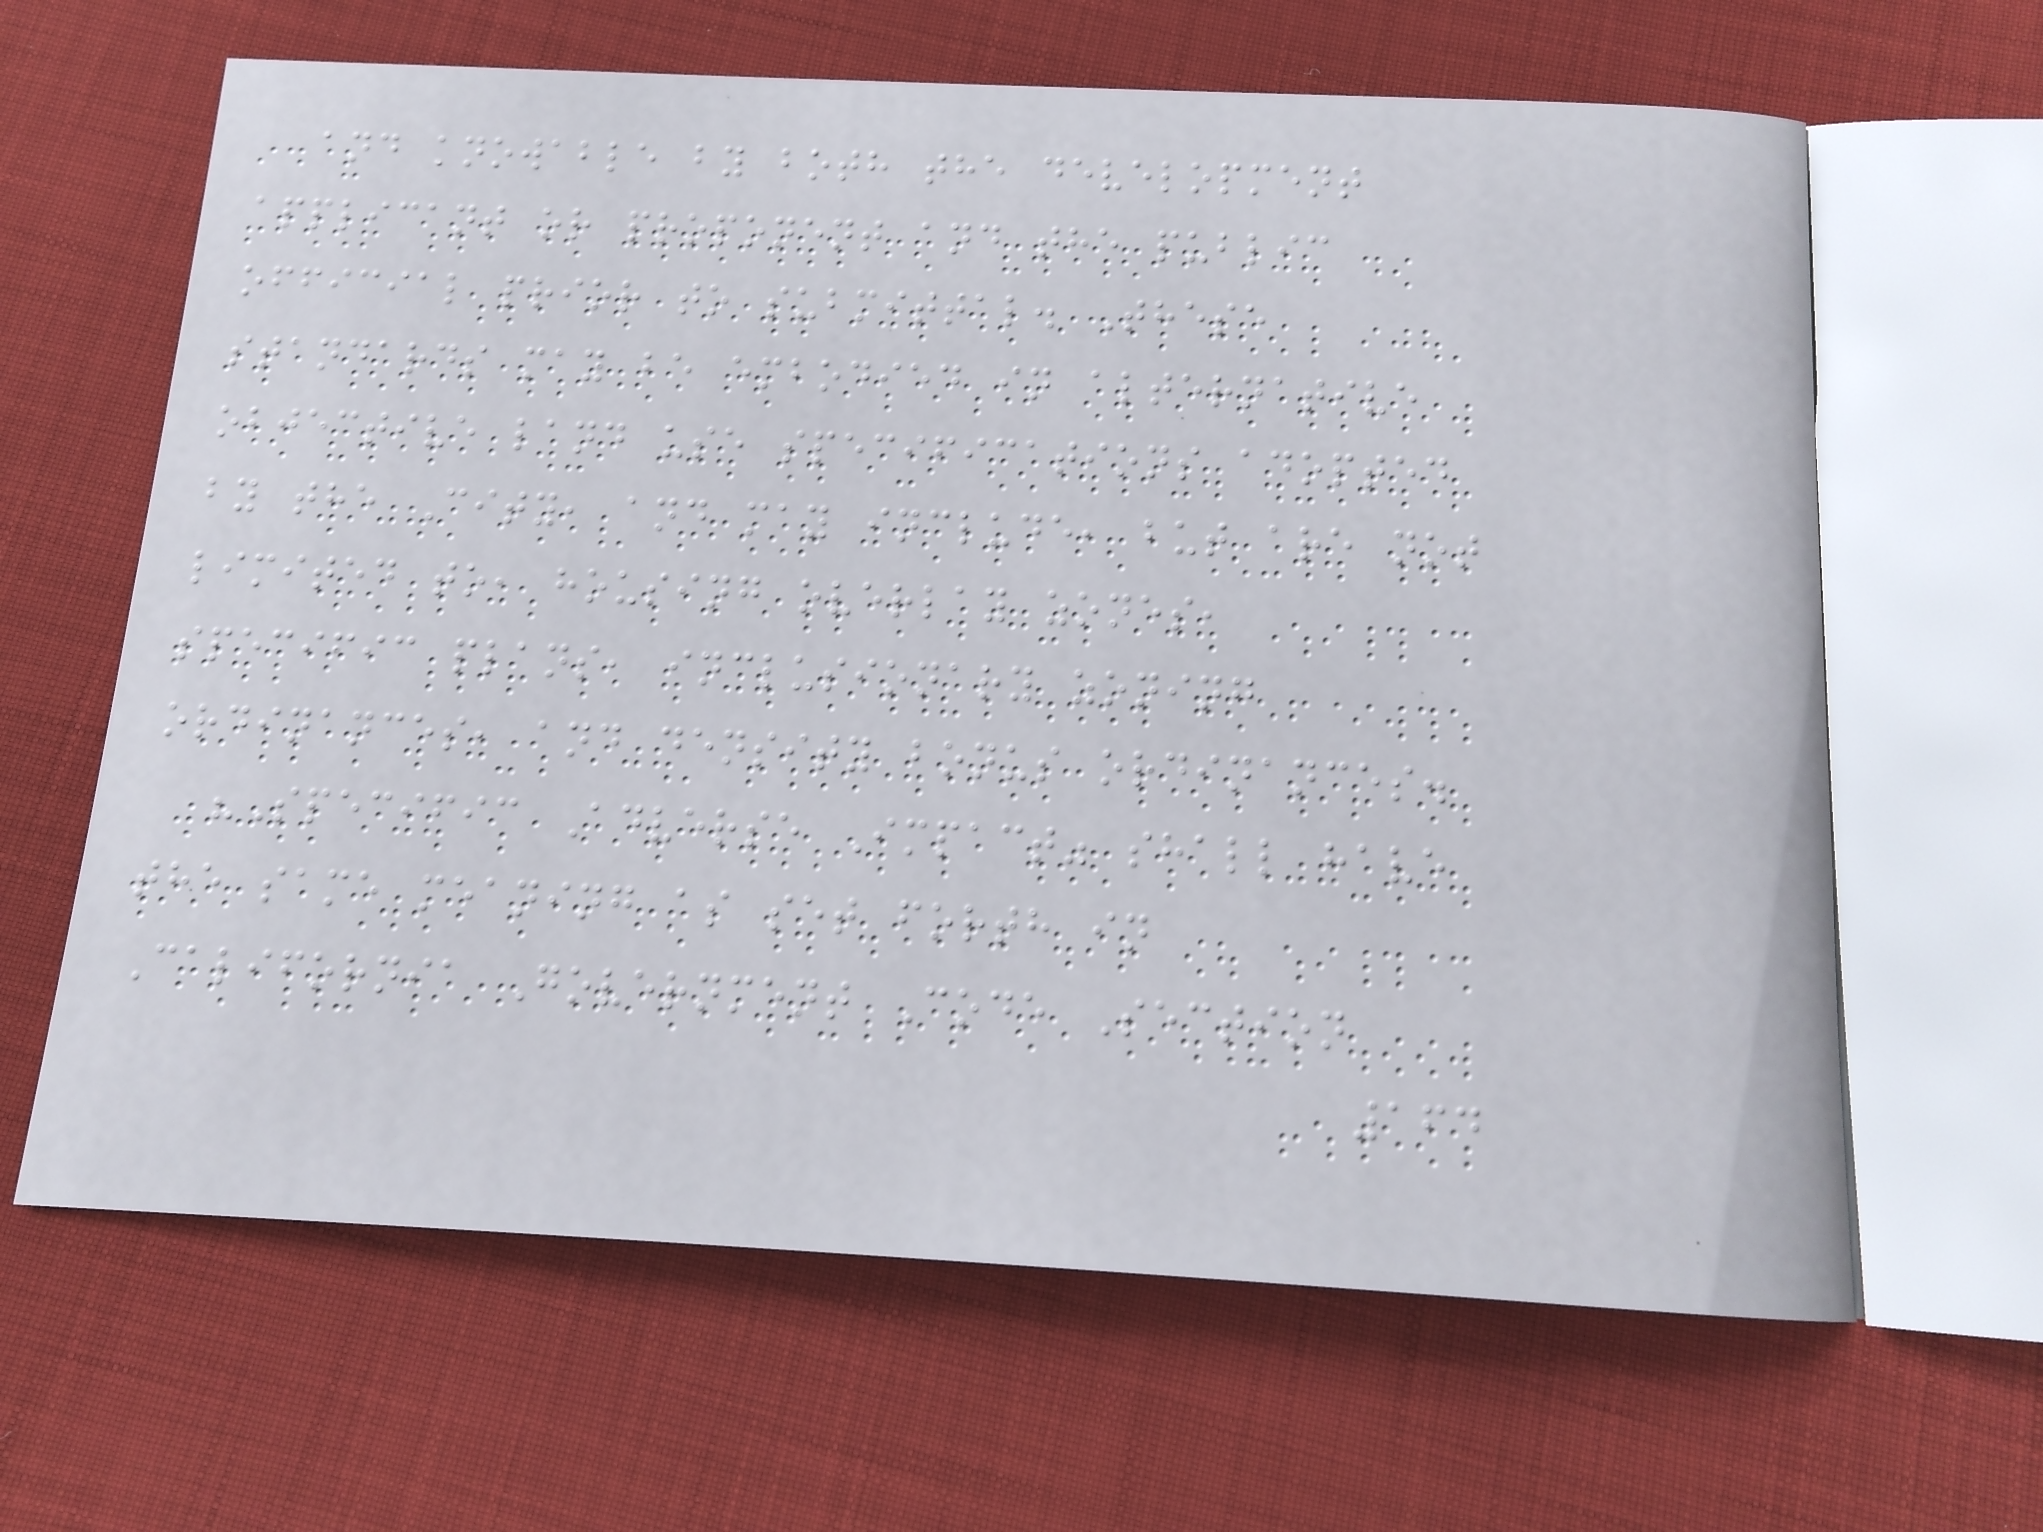and knowable by both the development
applicant or proponent and the public
official prior to submittal. These
standards may be embodied in alternative
objective land use specifications adopted
by the City, and may include, but are not
limited to, housing overlay zones,
specific plans, inclusionary zoning
ordinances, and density bonus ordinances.
"Specific Adverse Impact" shall have
the same meaning as set forth in
California Government Code Section
164
